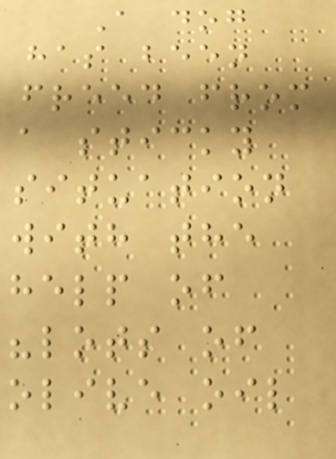A dog
has been
freed from
a sticky
situation
with the
help of
"lots of
olive oil
